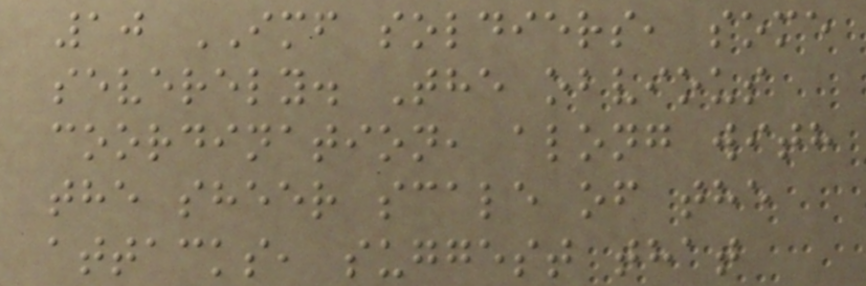10 IMF soldiers, some
severely. The obvious
coordination, along with
the sheer scale of the
attacks, suggest that
